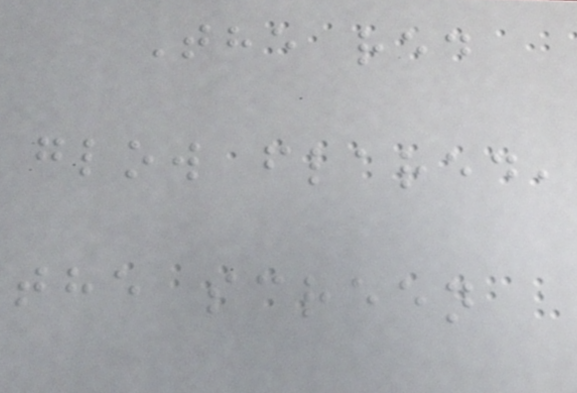The red
glow flared,
the screen
